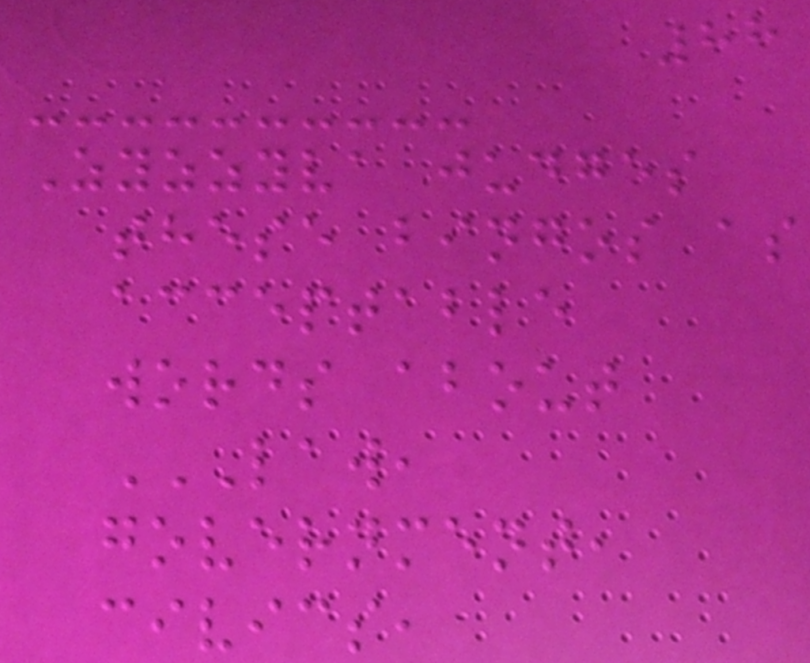88
Zyzzyva judges
these bingos as
acceptable
words about
LAW,
GOVERNMENT,
CIVICS,
